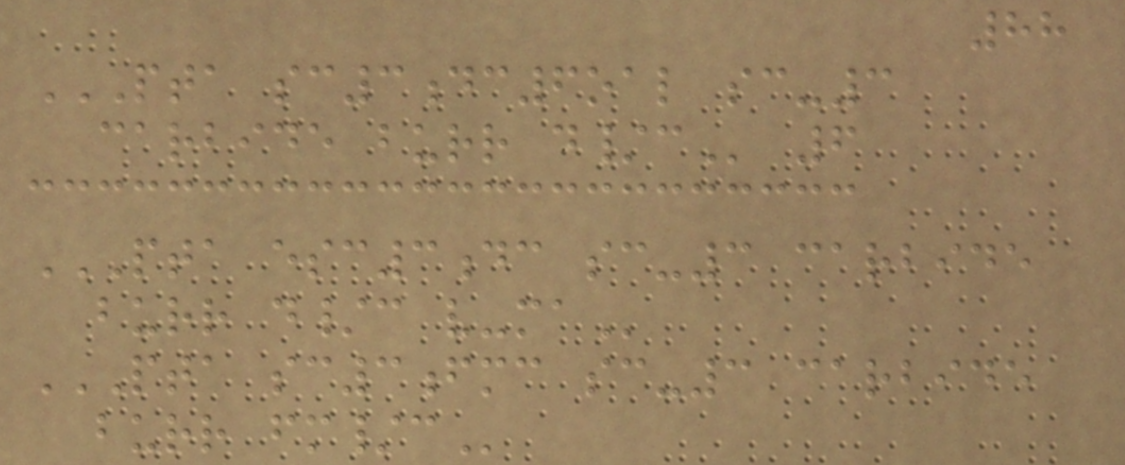88
PTA SC3DC6OAL SC-3
CARBIDE BURR D/C 6
PTA ESC3DC SC-3 CARBIDE
BURR D/C V-MA
PTA SC3FMC SC-3 CARBIDE
BURR FM/C
